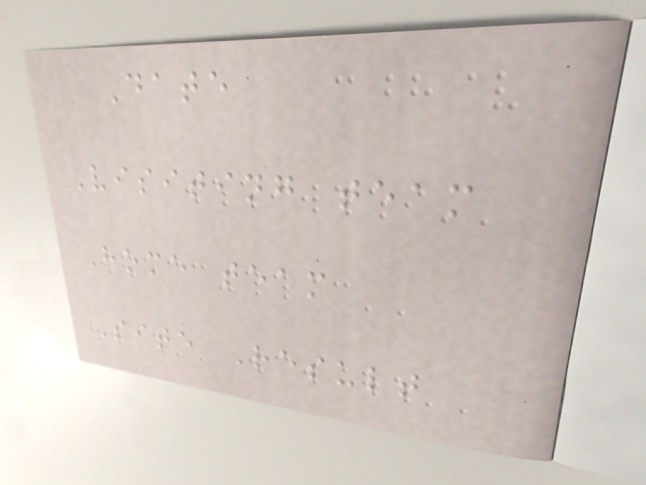Date
Visiting team
Home team
Site Result
